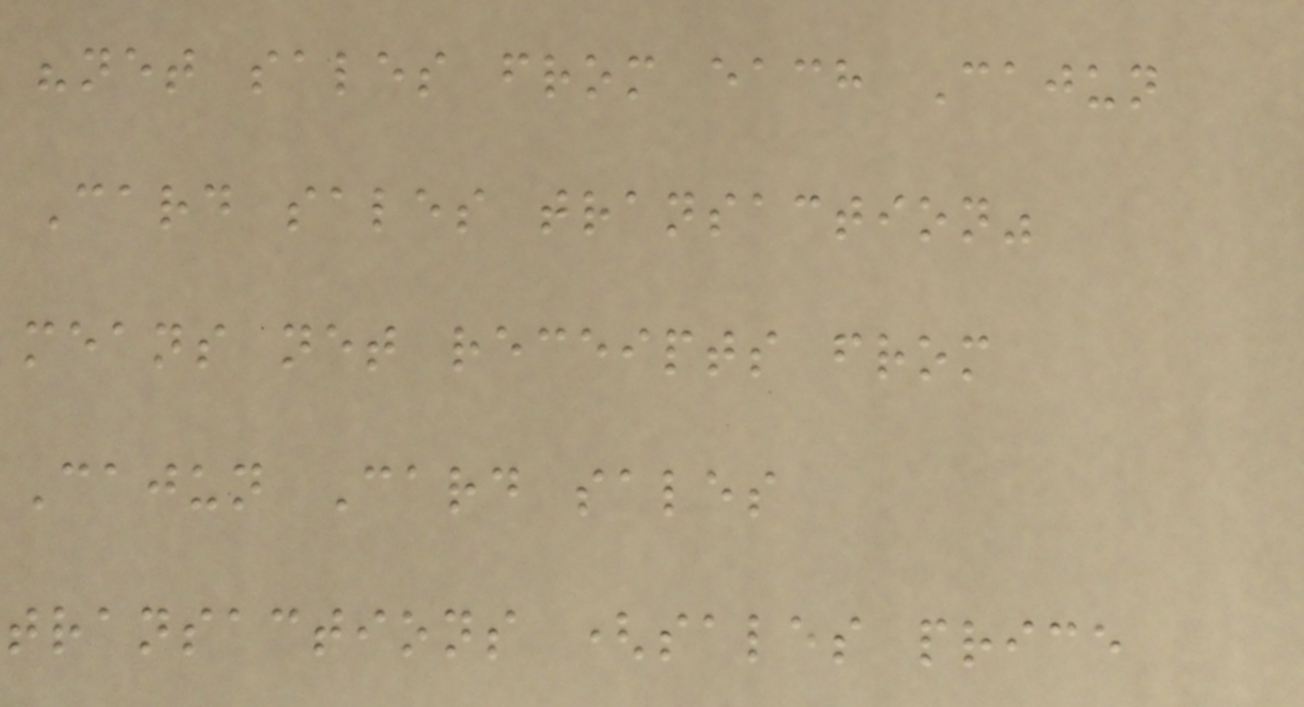"net sales from each Cajun
Card sales transaction"
means net receipts from
Cajun Card sales
transactions (sales price
